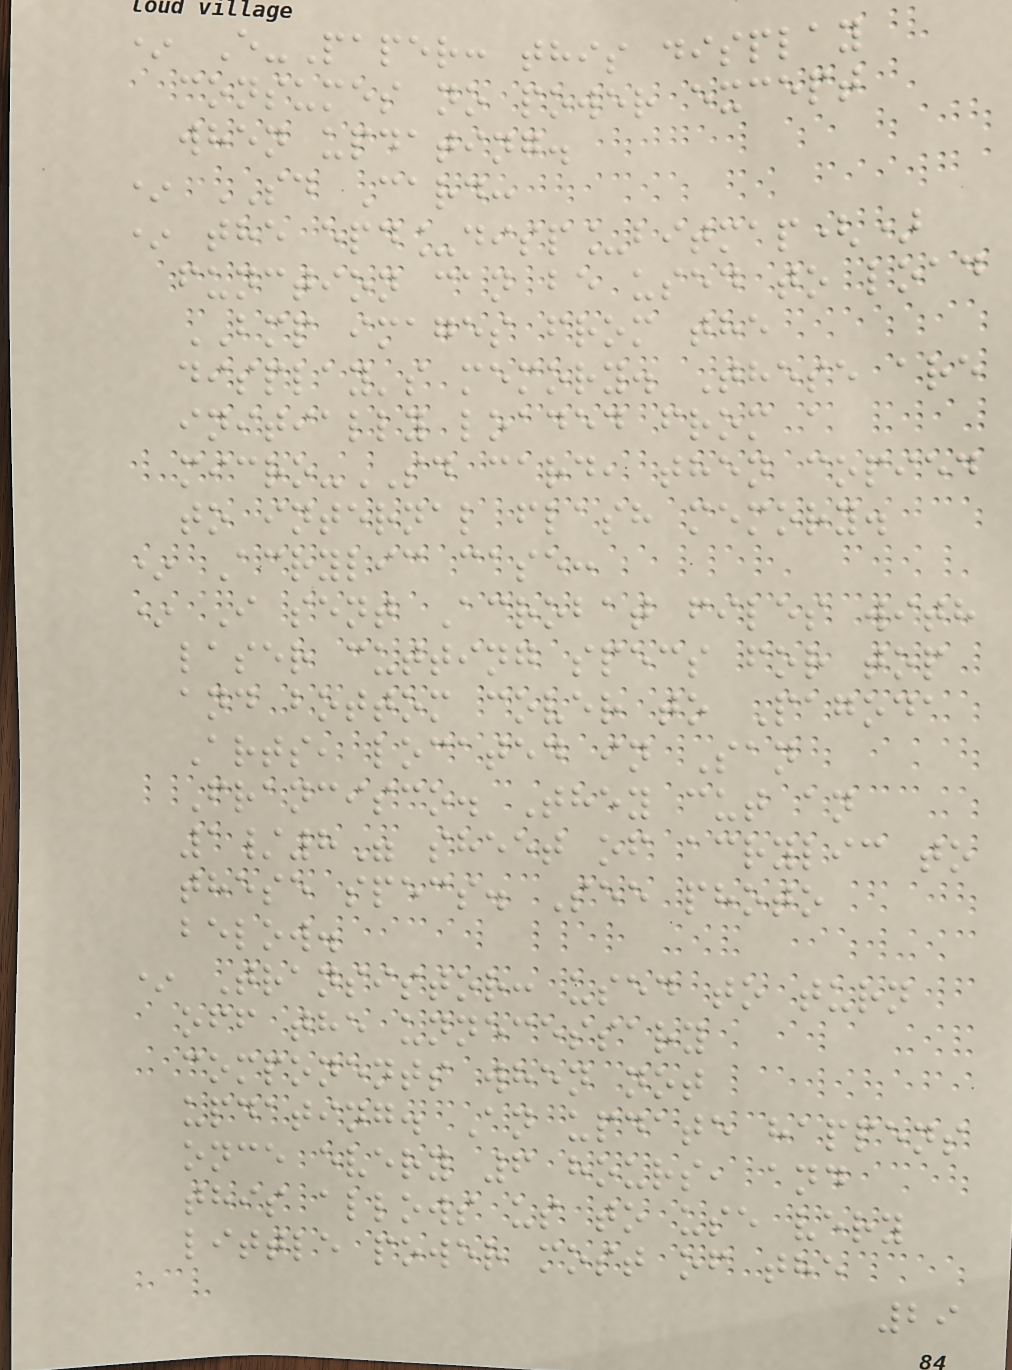* E-Paper: this display
consumes no power except
when updating.
* SD Card:
* the epd_disp_bitmap()
function can be used to load
BMP images from the
display's memory. These are
initially loaded from a
micro-SD card, then copied
to internal flash memory.
* Acrylic case:
* I sent Acrobat files with
laser cutting specs for top
and bottom cover to Pagoda
Arts, located in San
Francisco. They cut an
1/8" sheet of acrylic to
these specs. See photo
below.
* Transistor: used to turn
off the unnecessary
components when not
updating. An update happens
once every 6 hours, and
this allows us to use very
little power most of the
29
